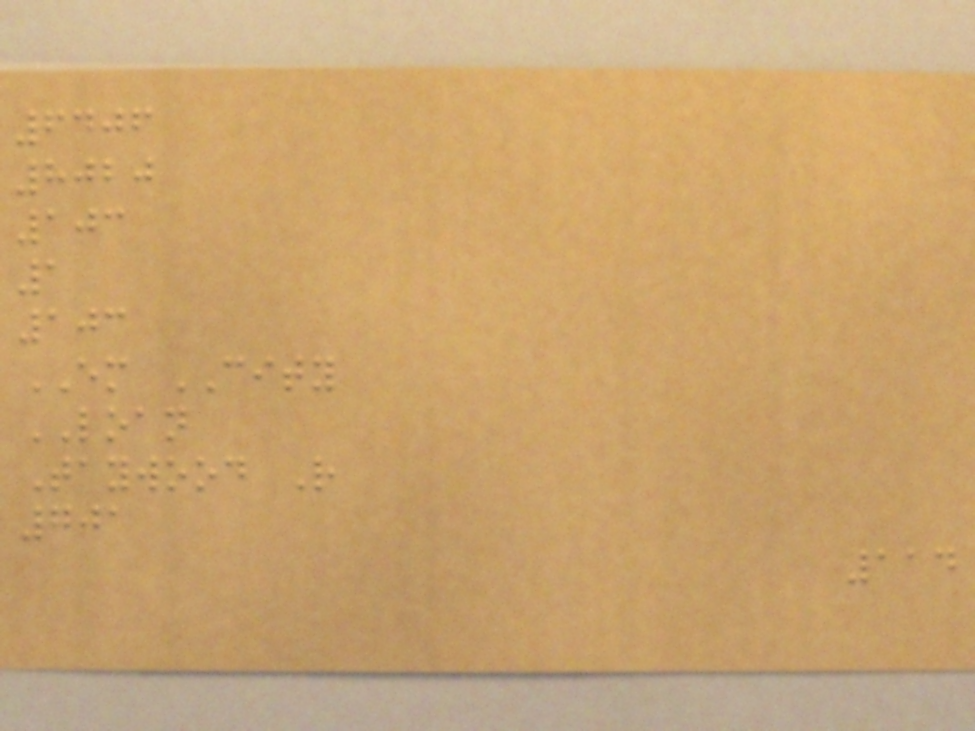6406
8020
103
1
103
EM CITY
LOAN
Taywood R
701
114
